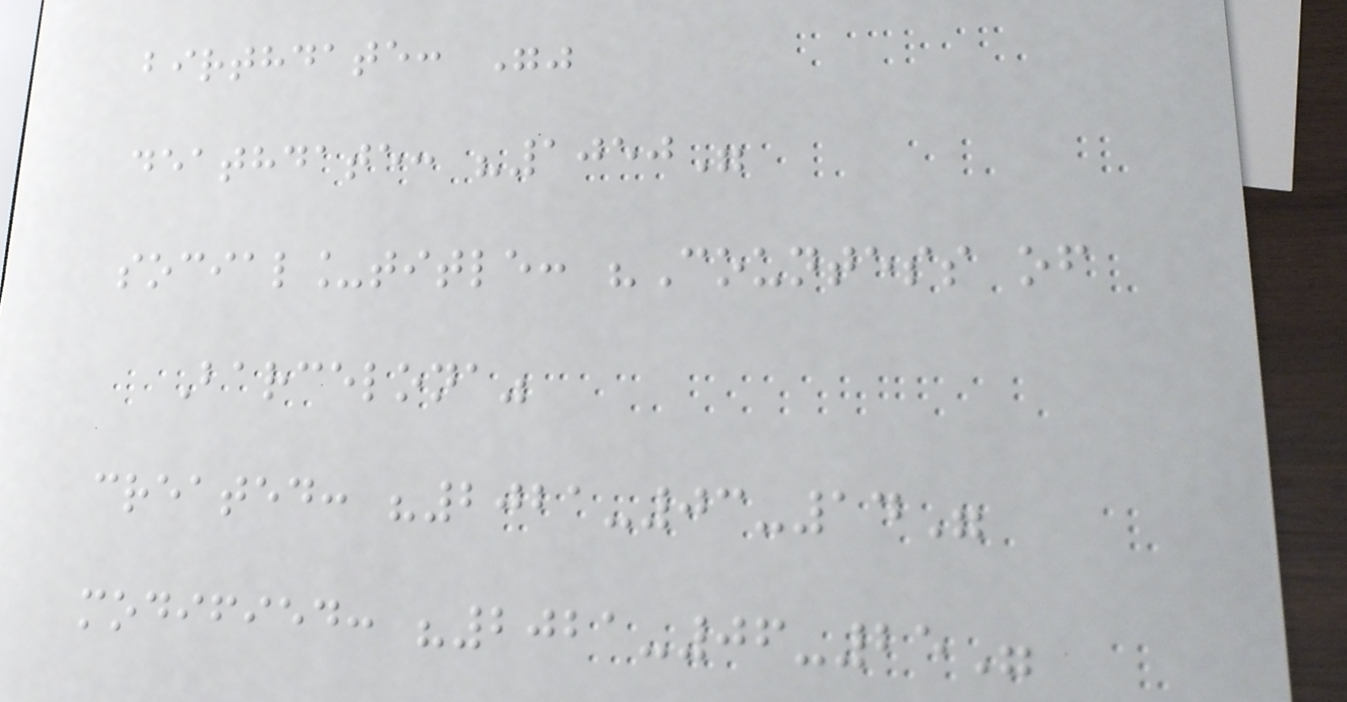birthdate: ""
deathdate: "1050"
social_title: "Countess of
Barcelona"
created: "2021-03-14"
modified: "2021-06-25"
